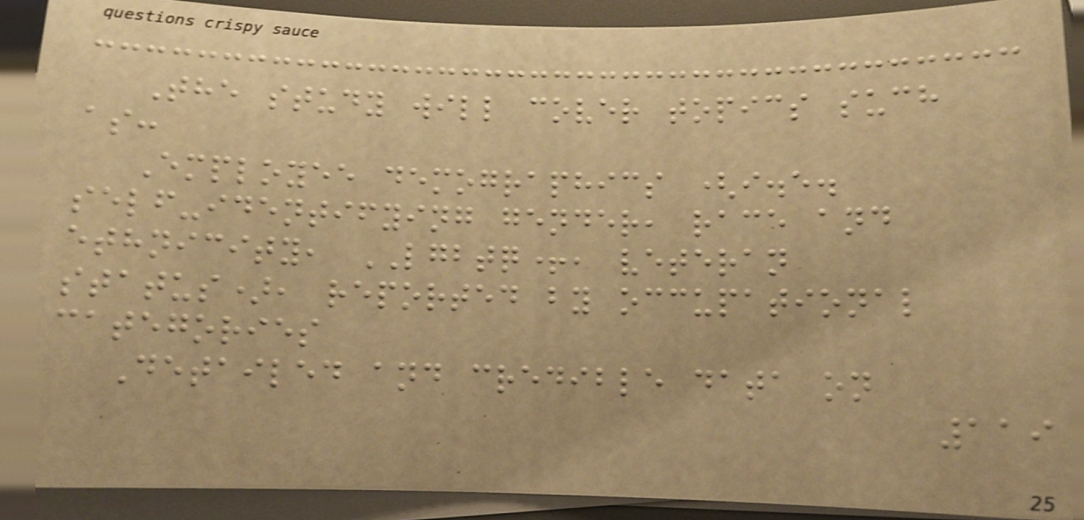The study will cover topics such
as:
Employee demographics (i.e.
self-identifying gender, race and
ethnicity, LGBTQ+, veteran
status), reported by occupational
categories
Detailed and credible data on
119
